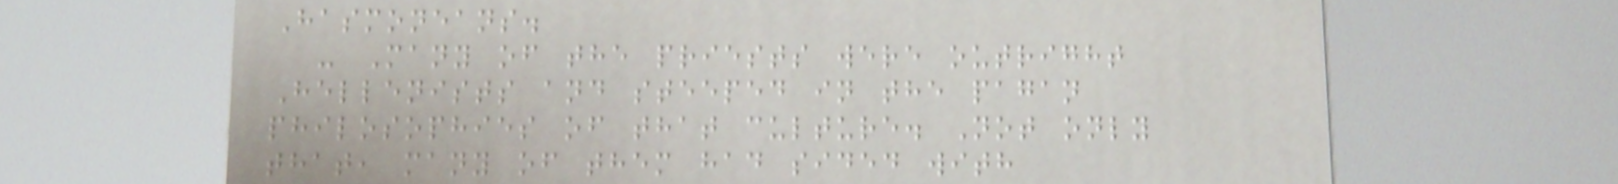Hasmoneans.
- Many of the priests were outright
Hellenists and steeped in the pagan
philosophies of that culture. Not only
that, many of them had sided with
